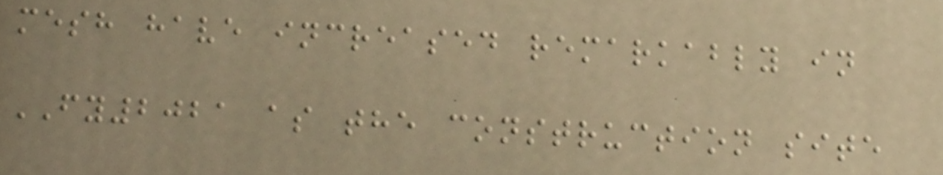mesh have increased remarkably in
FY2021 as the construction site
